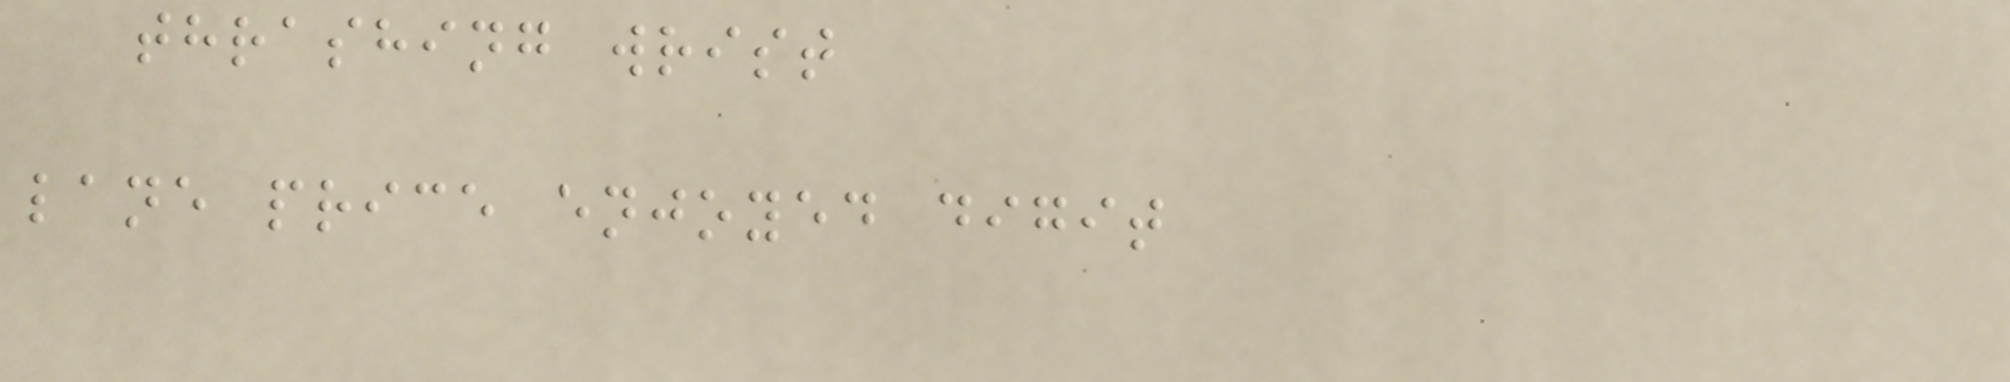thrashing wrist
lane price enjoyed digit
